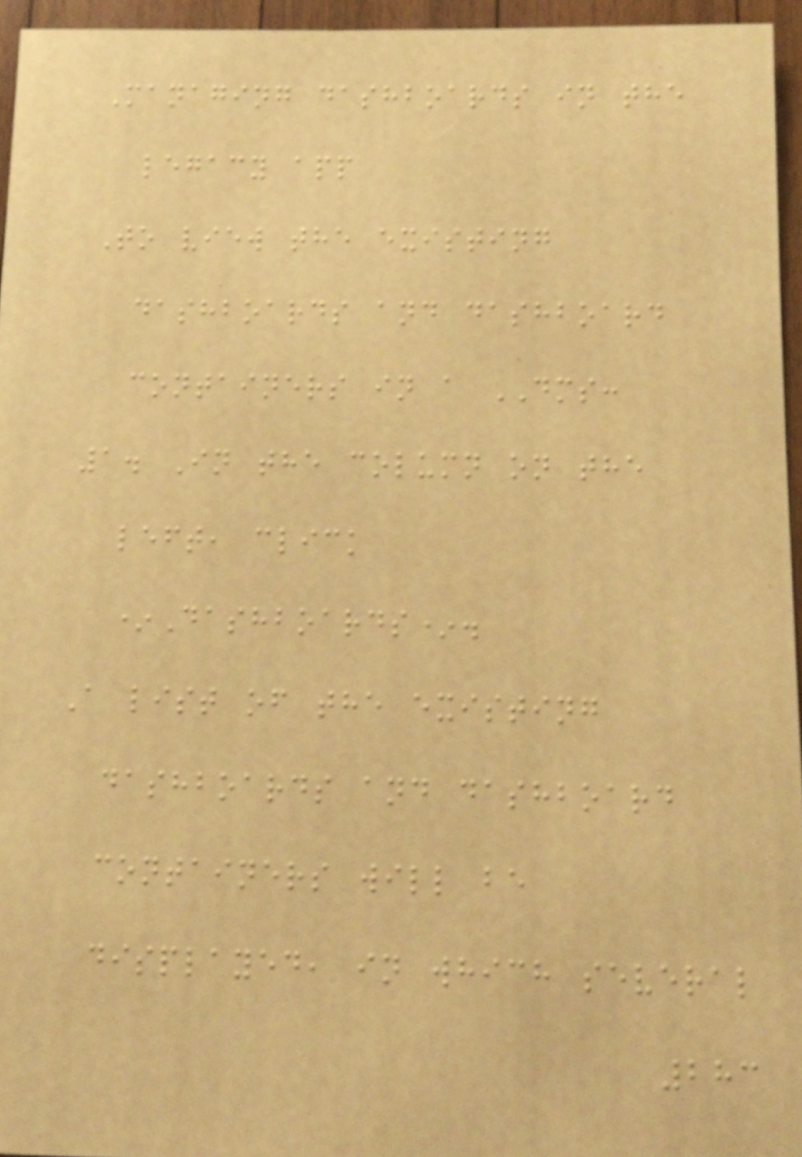Managing dashboards in the
legacy app
To view the existing
dashboards and dashboard
containers in a DMS:
1. In the column on the
left, click
*Dashboards*.
A list of the existing
dashboards and dashboard
containers will be
displayed, in which several
283
